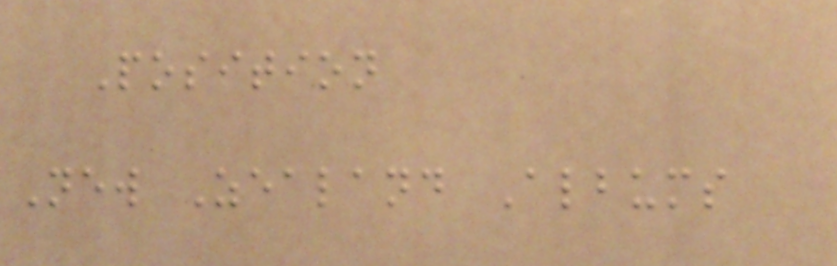Position
New Zealand Albums
